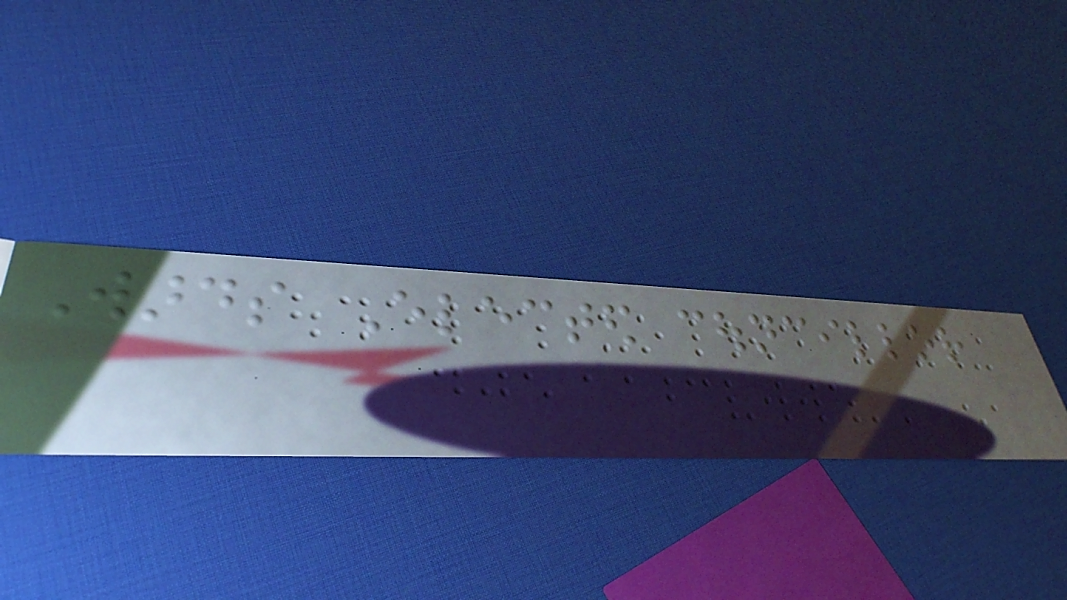Wards Elected councillor
